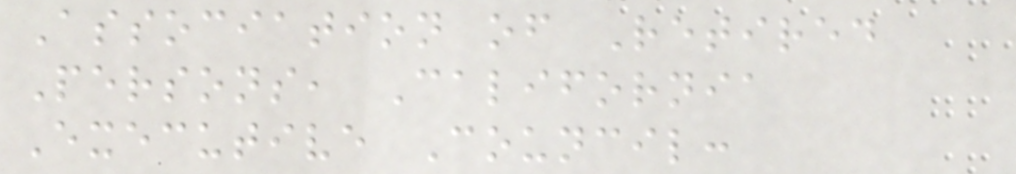Association of Retired
Persons, California
Executive Council:
